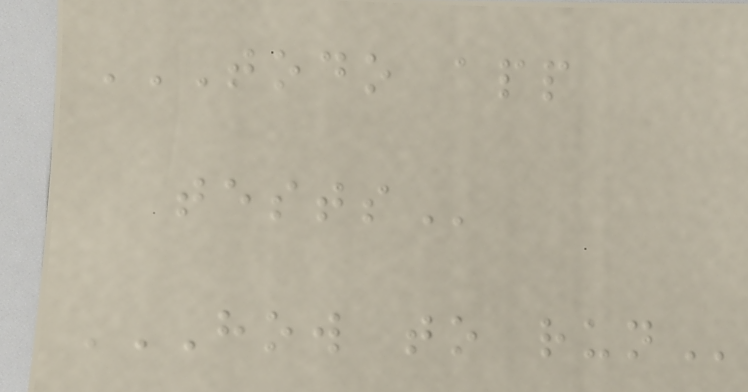TODO APP
TESTS
HOW TO RUN
